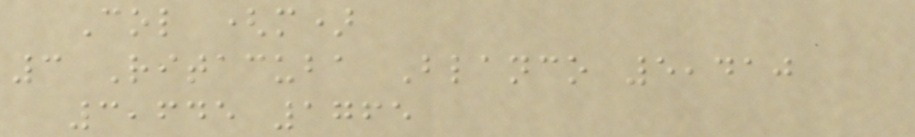Col (m)
3 Ritacuba Blanco 5,410
3,645 1765
